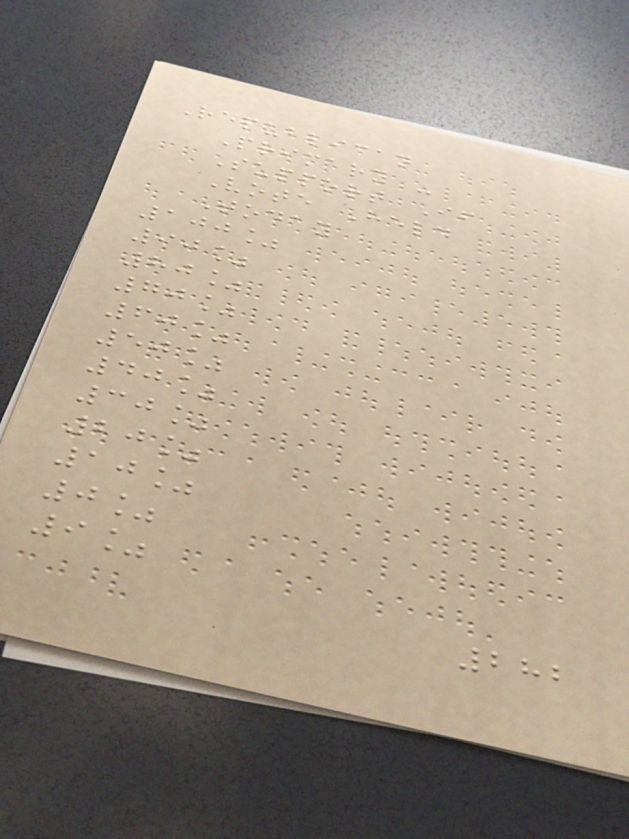Republican
Primary -
Support If
Vote Held
Today
100%
90%
80%
70%
60%
50%
40%
30%
20%
10%
0%
9%
282
